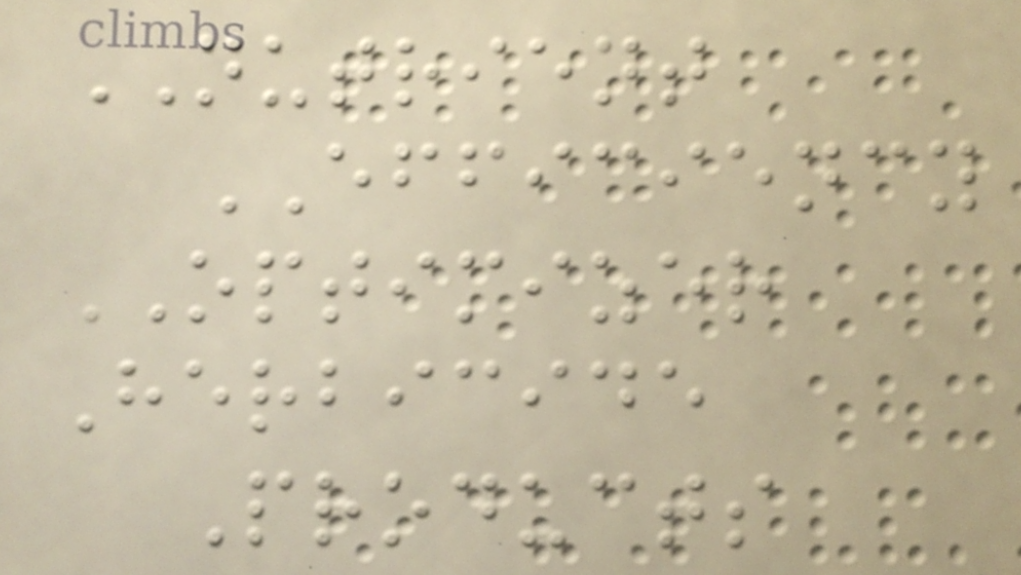NUTRIENT
EFFICIENCY
OPTIMIZER
Herbicide
Products
